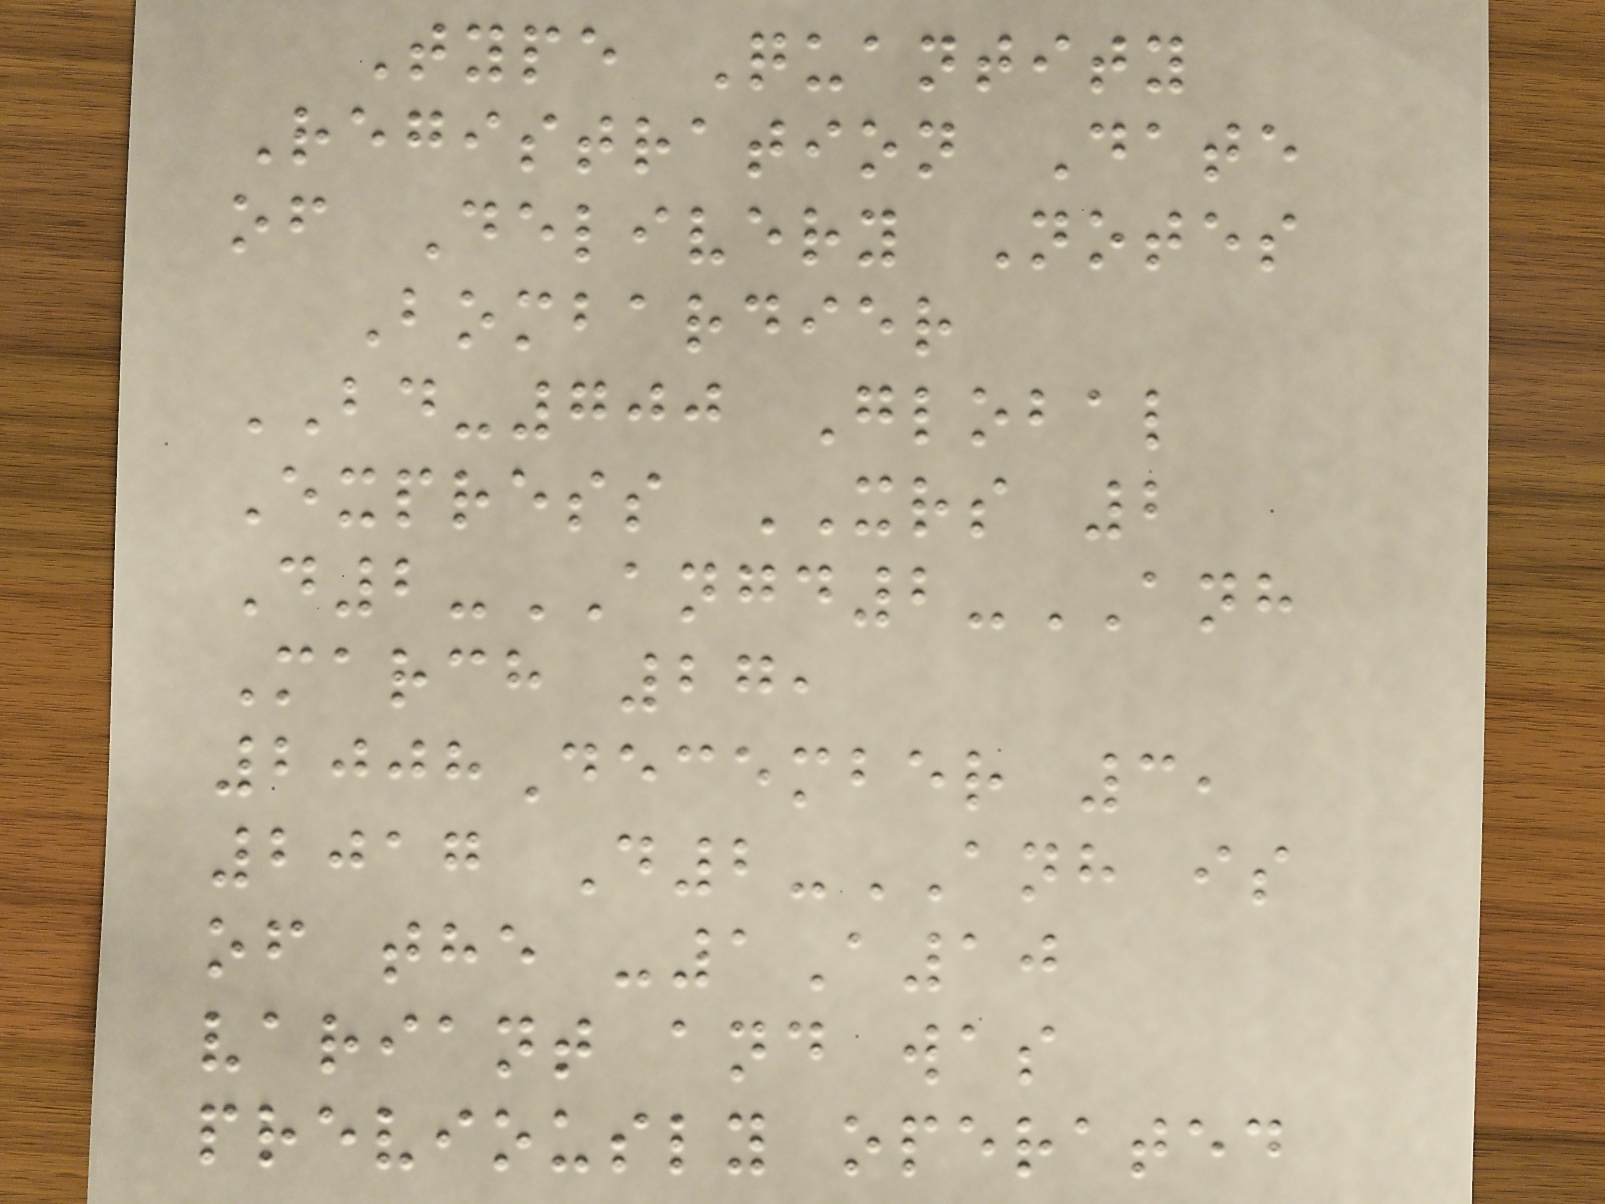Type Quantity
Registration Date
of Delivery Notes
Bombardier
BD-700 Global
Express XRS 2
D2-ANGD2-ANH
March 27,
2008December 3,
2017 D2-ANH is
of the -1A10
variant and was
previously operated
